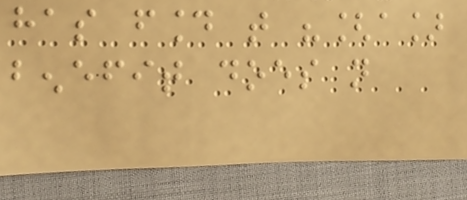has found that "[a]
benefit does not
